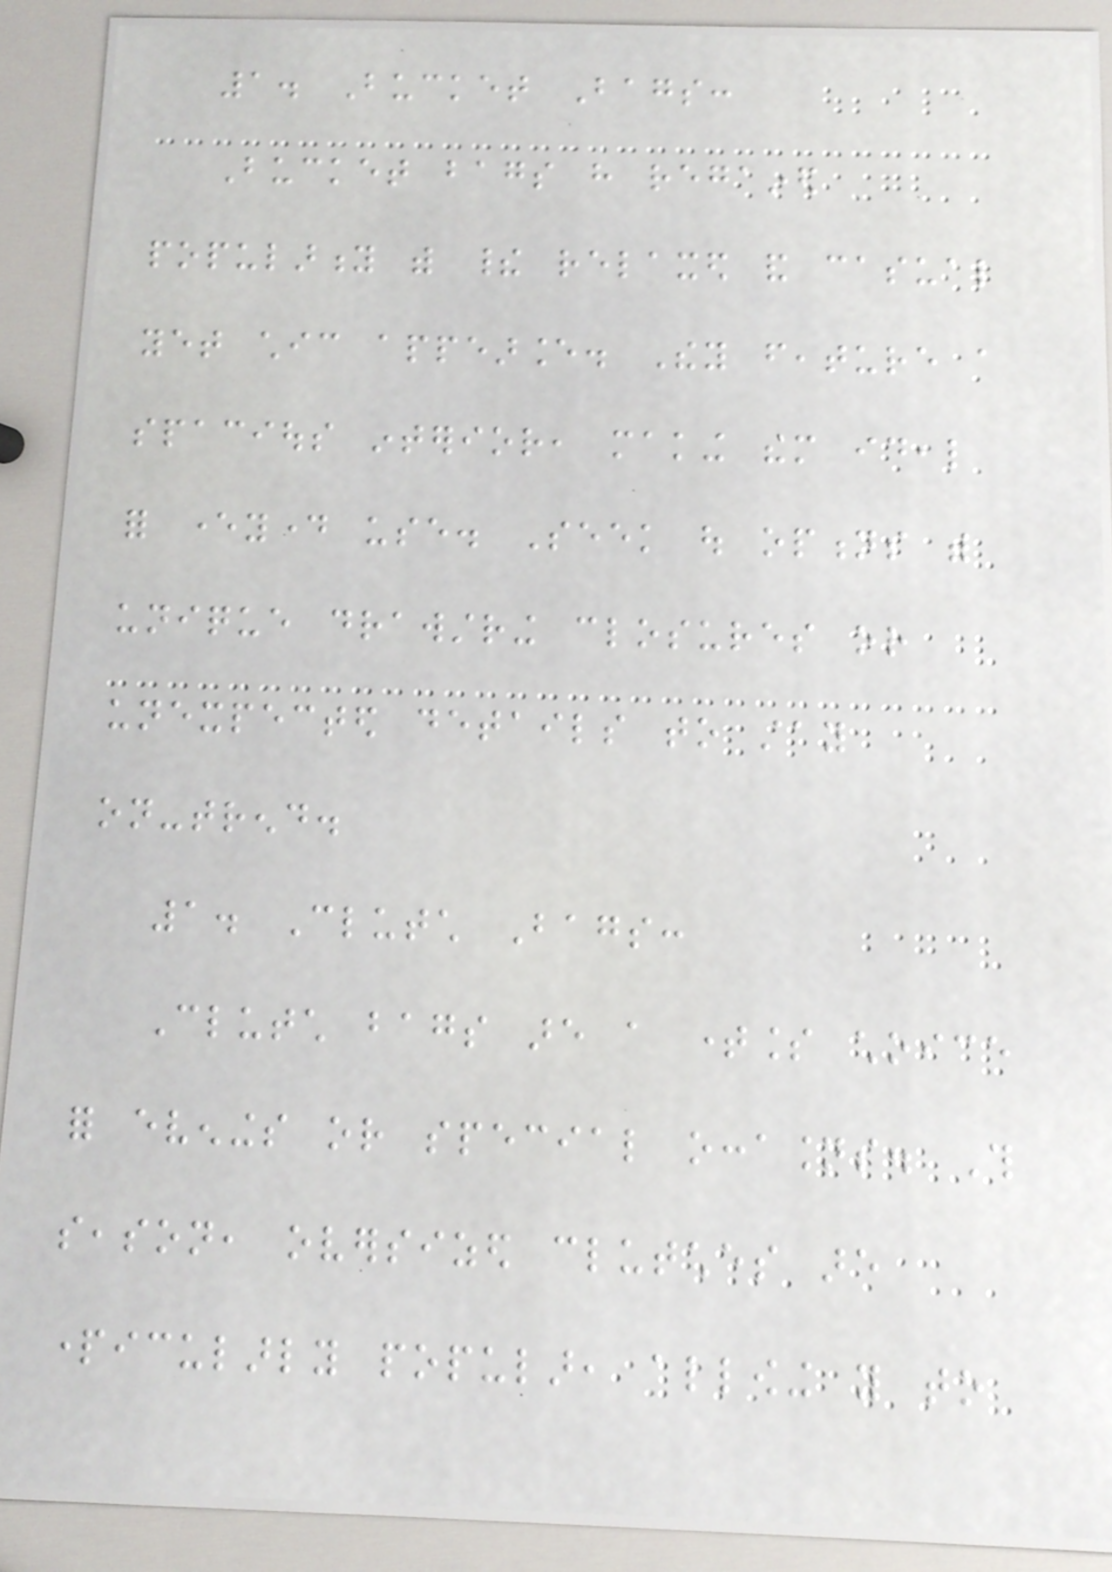1. Bucket Bags:
Bucket bags have regained
popularity with their relaxed and casual
yet chic appearance. They feature a
spacious interior, making them ideal
for everyday use. Seek out options with
unique drawstring closures or
unexpected details to stay
on-trend.
1. Clutch Bags:
Clutch bags are a timeless choice
for evenings or special occasions. This
season, oversized clutches are
particularly popular, allowing you to
